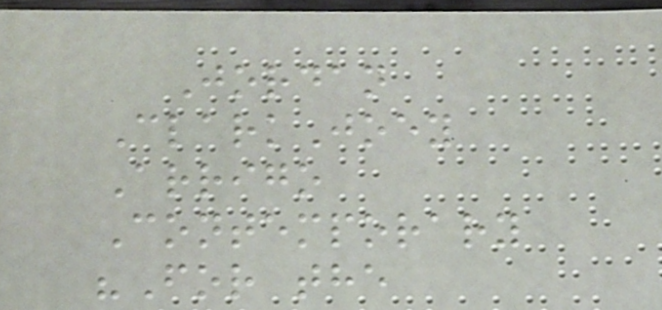Jordan
ClarkJoey
Arrigo
Contemporary
"For the
